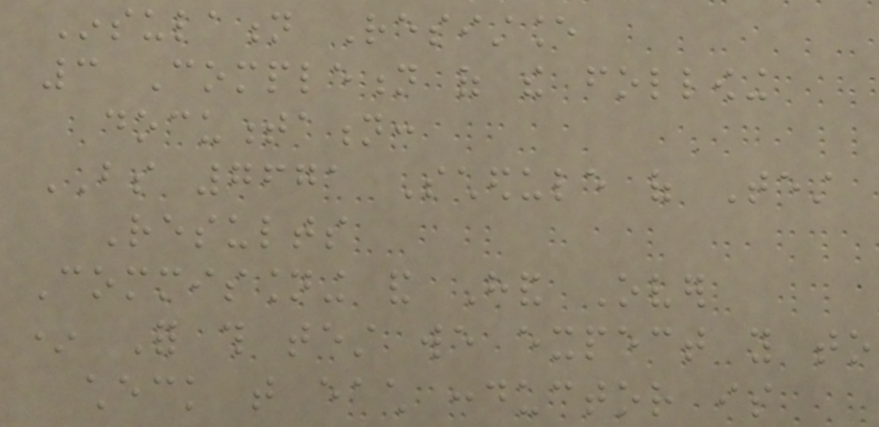Insulation Resistance
3 Completion of the following
documentation:
BS 7671 Schedule of Test
Results
Commissioning and Hand Over
* For this test we expect you to
check that each conductor is
